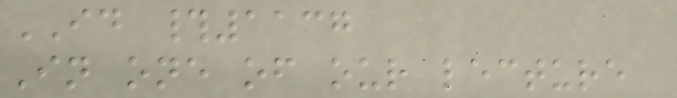ID #1137
In one of our lecture
